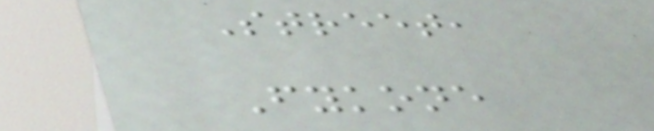Street,
Fykone
